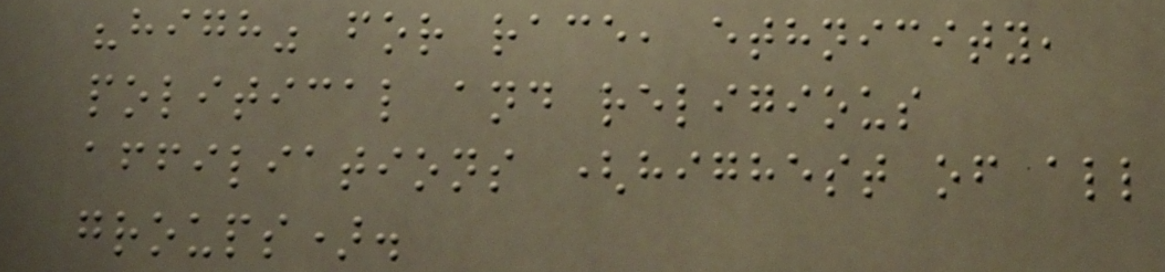"high" for race, ethnicity,
political and religious
affiliations (highest of all
groups).
